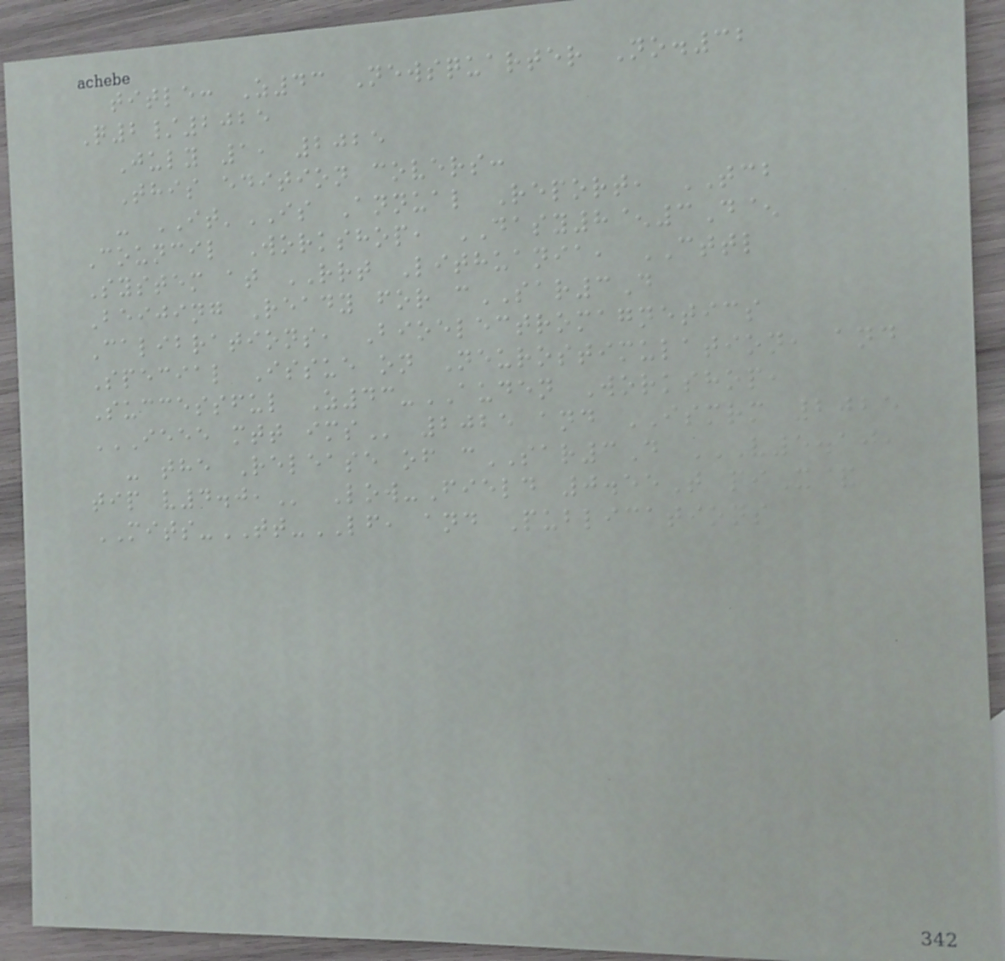title: Z43 Newsquarter No.32
Q2/2025
July 1, 2025
This edition covers:
- IT'IS Annual Report, TCB
Council Workshop, DASY8^3D^
System at RRT Lithuania, CTTL
Beijing Ready for cSAR3D
Calibrations, Bioelectromagnetics
Special Issue on Neurostimulation, and
Successful Z43-AUDEN Workshop,
IEEE MTT IMS 2025 and ISMRM 2025
- the Release of cSAR3D V5.10,
TIP V4.0, Low-Field 0.55T piX&
MITS-TT-LF, and Publications
